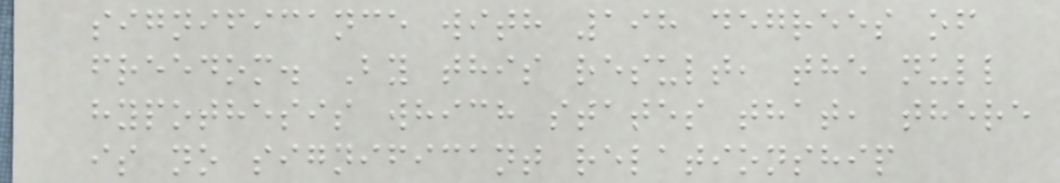significance with 198 degrees of
freedom. By this result, the null
hypothesis which states that, there
is no significant relationship
